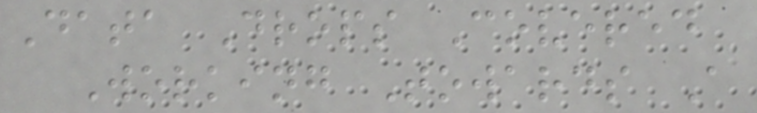Data Drops Covered
Working Towards A
